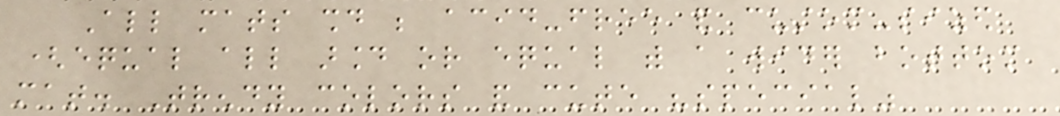All mats should be acid-free and custom-sized
(equal all around or equal with a wider bottom
mat. Trendy colors and cute "special"
